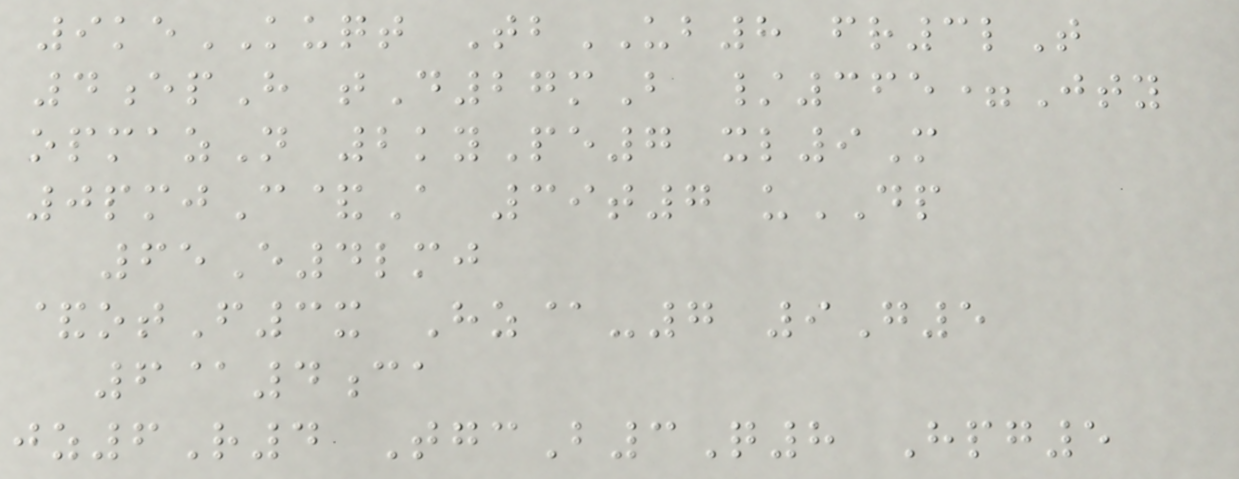9keKUQT TbUB8 fr3lT
4epH tD27mB /365=Jty
opmazN 2kyPe7 xl9M
0pmjC&A 39t7 uDP
65E4lmj
&otF3x Hz@-7 9G5
6@4ca
jz6R4 TgcB3Q8 Hpg5
